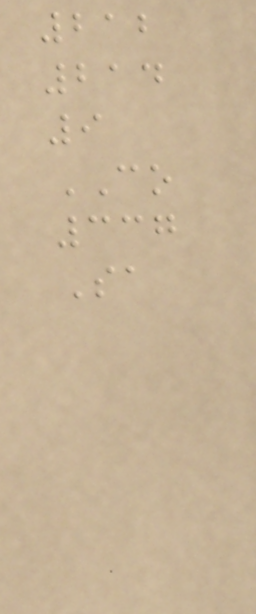212
214
9
CO
337
Sa
